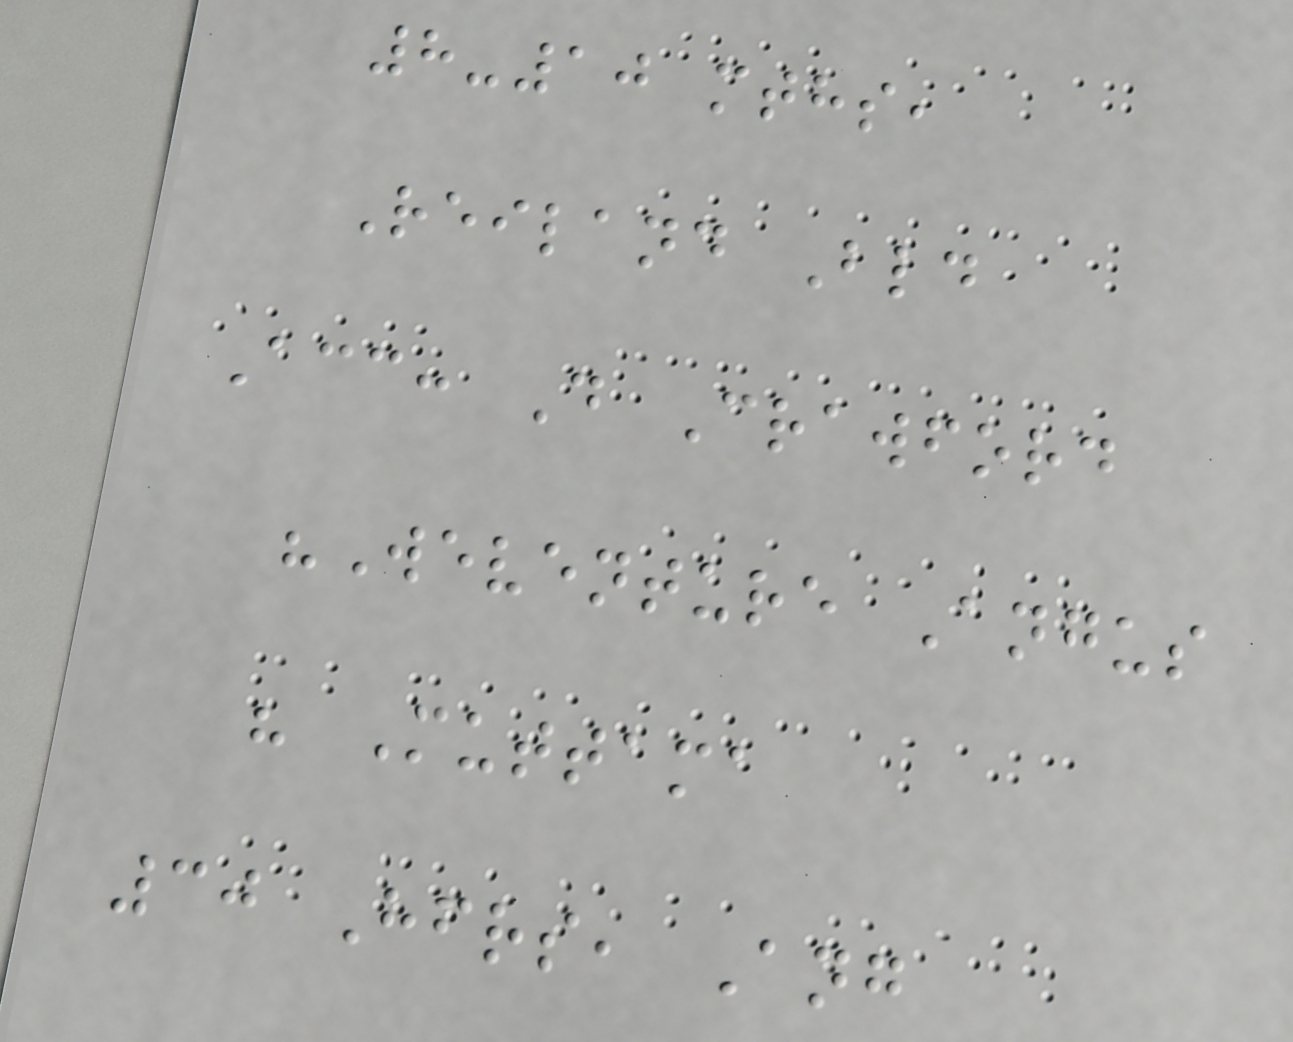8-10 mths,
Reiland Bld
Acc: D Crawford
"Weventure Angus
" Muttama
30 Hfrs, Ang
